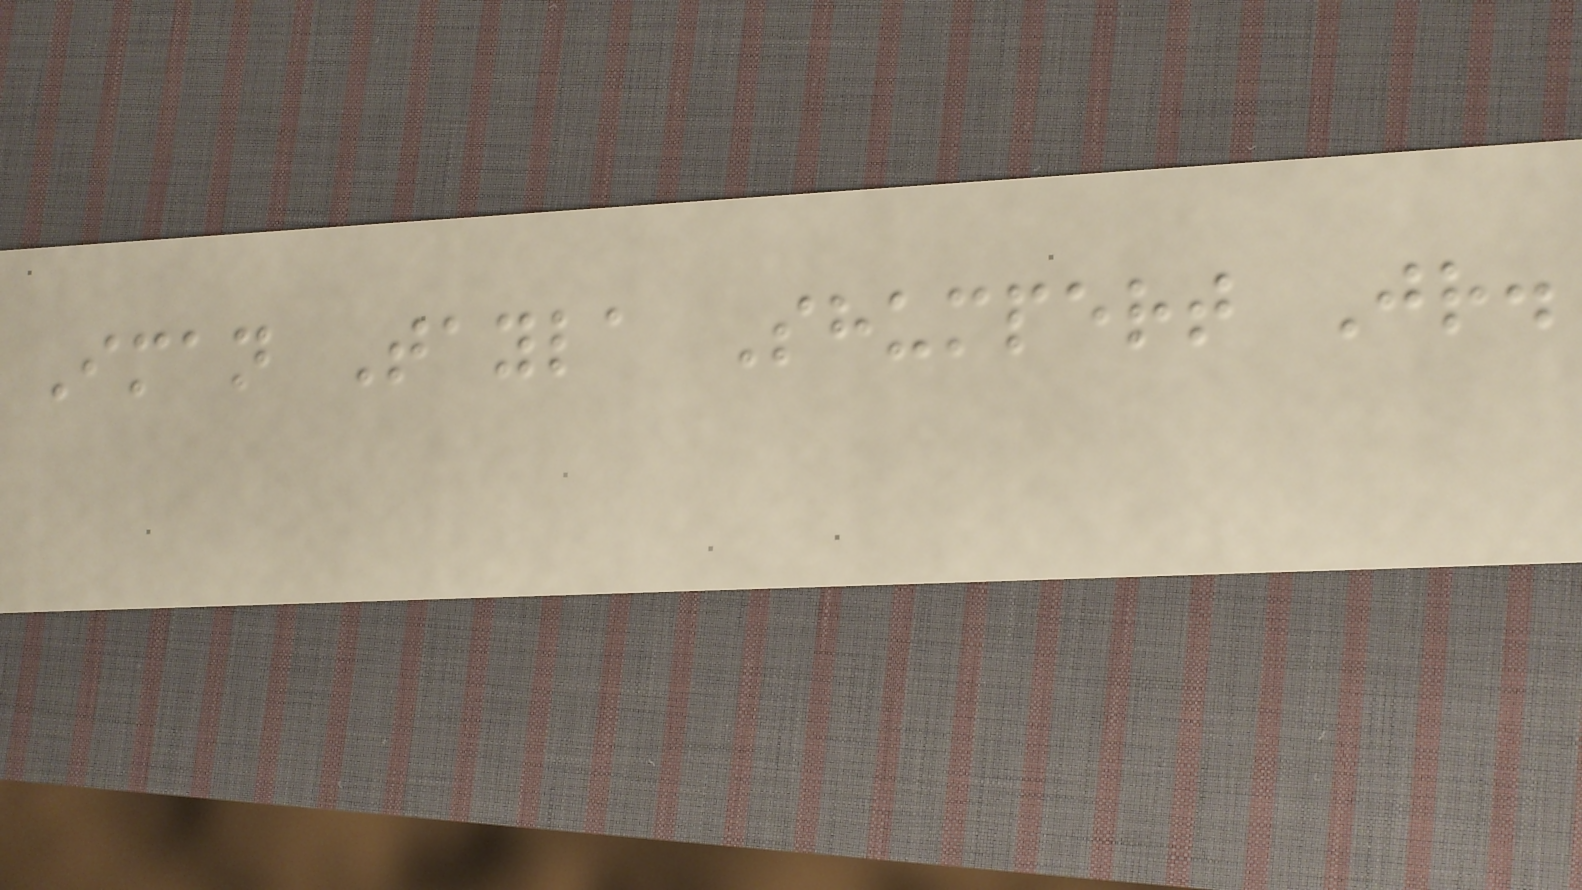Iman Tayla Shumpert Jr.
